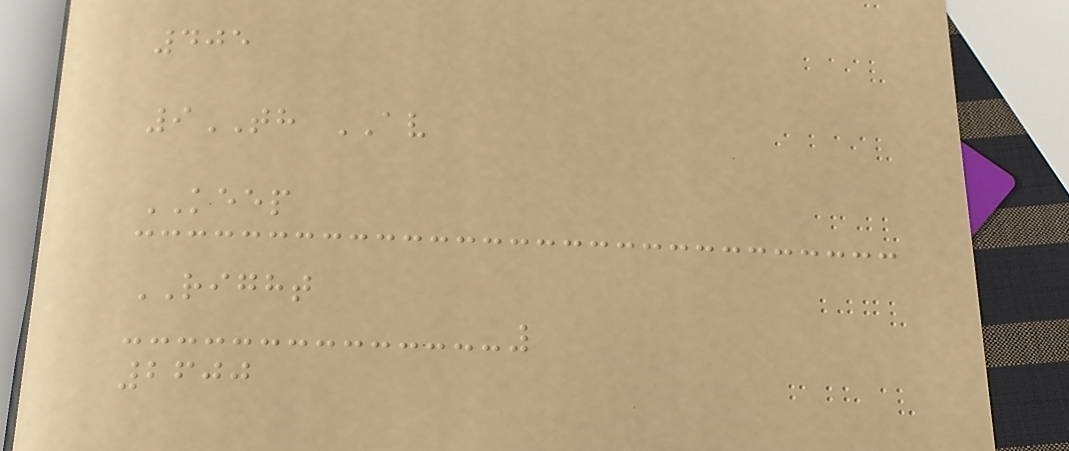405
9TH AV
KEEP
RIGHT
2600
